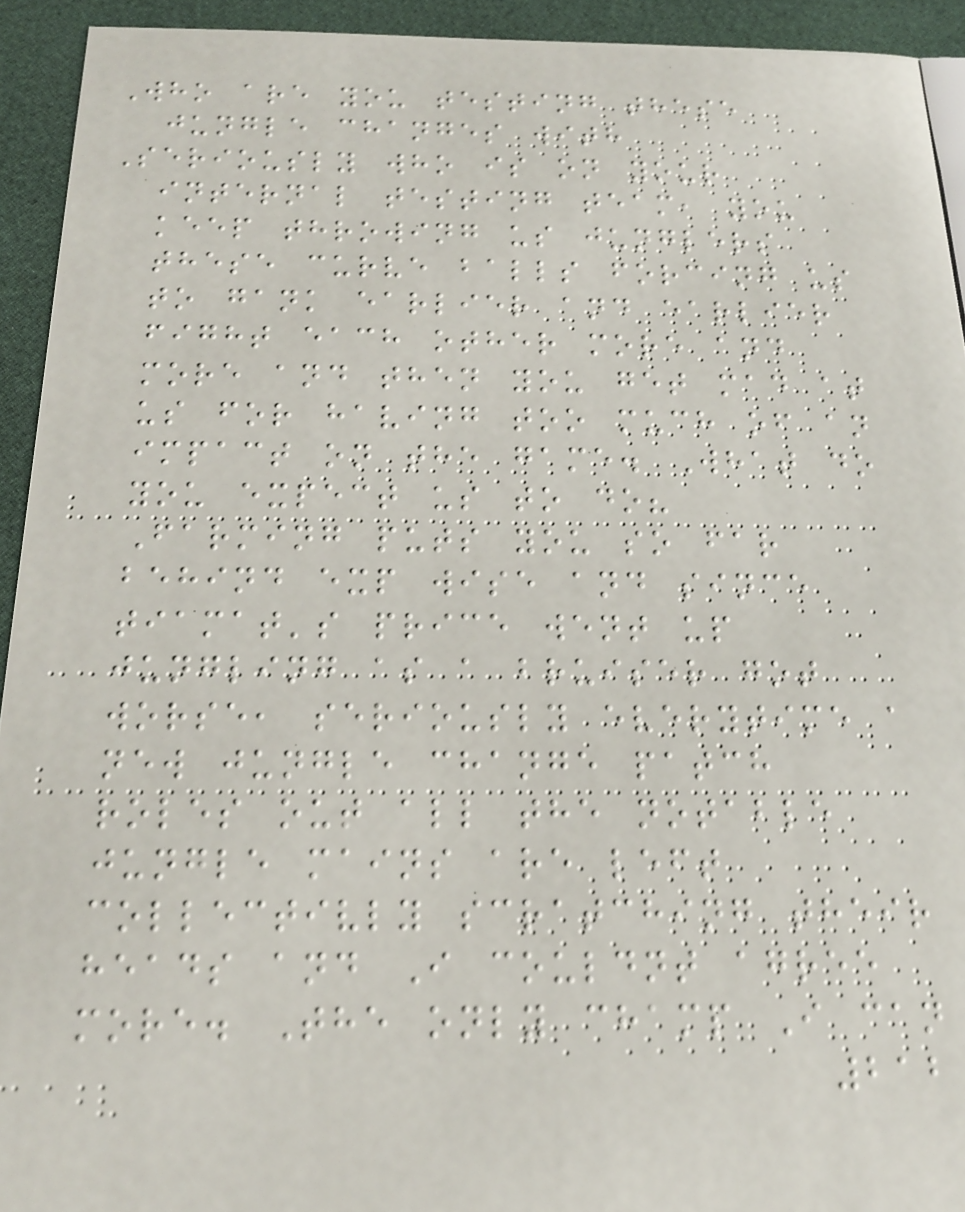Who are you testing these
jungle changes with
Seriously who is on your
internal testing team, you
keep throwing us junglers
these curve balls forcing us
to gank earlier and earlier
fight each other more and
more and then you get mad at
us for having too much of an
impact on the game. What do
you expect us to do?
Farming puts you so far
behind exp wise and since
tiamat's price went up
jungling as a bruiser got
worse, seriously everytime a
new jungle change patch
roles out all the notable
jungle mains are left
collectivly scratching their
heads and I couldnt agree
more. The only champ I can
212
